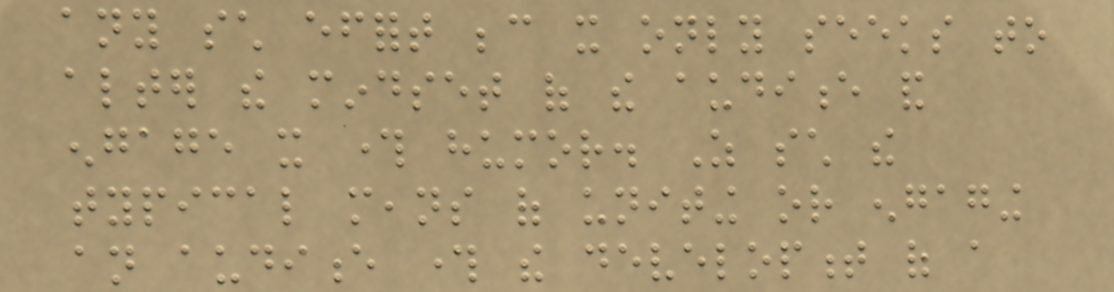any such effort because it only seeks to
alter the mindset of the audience and
engage it through humor. As such the
typical means of uniting or engaging
an audience through the development of a
